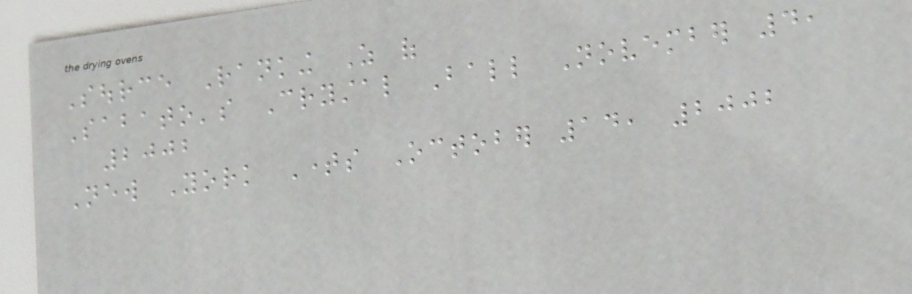Source Ranking As of
Sabato's Crystal Ball November 4,
2002
New York Times October 14, 2002
